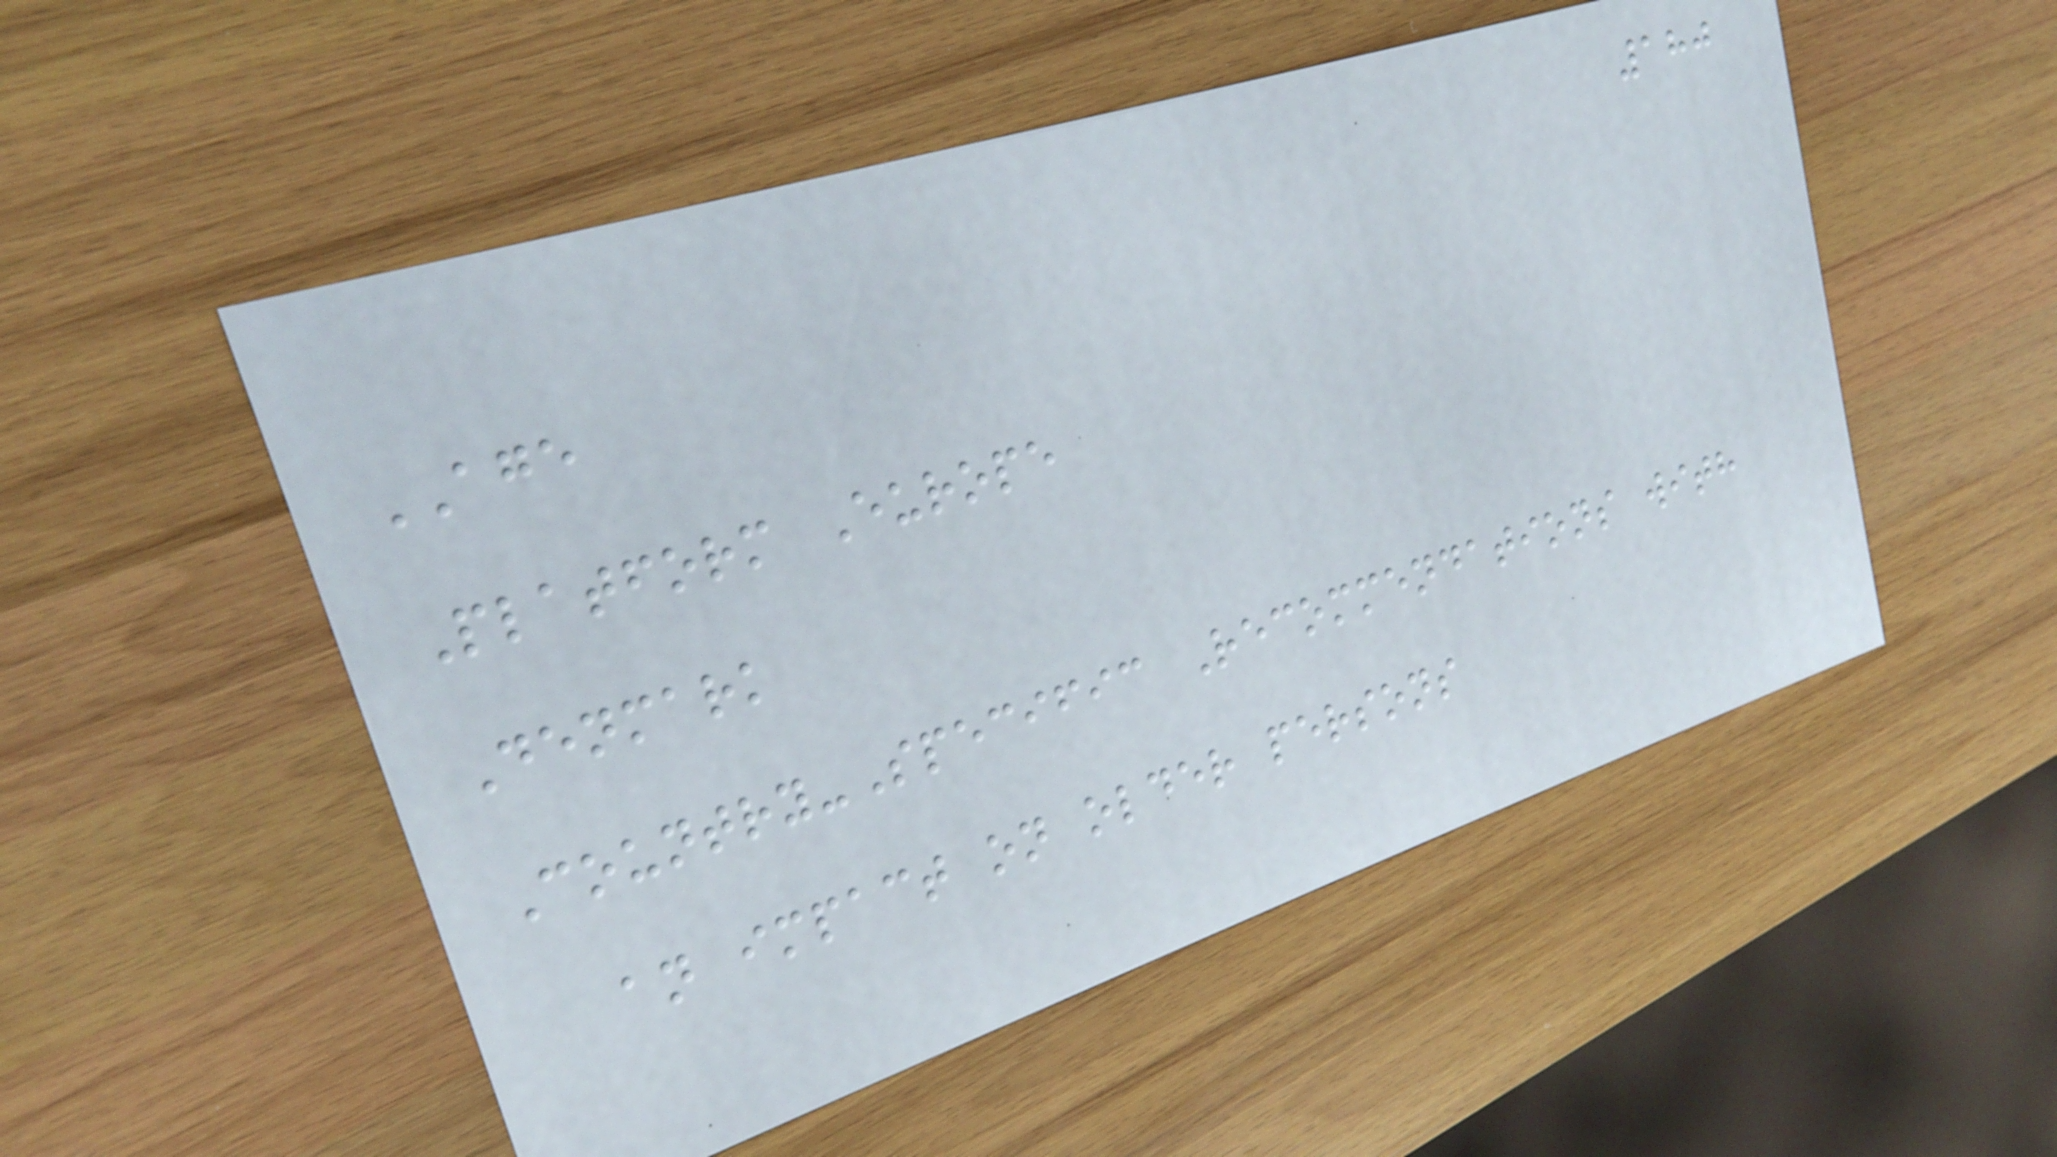180
AGE
Platform Europe
Denmark
Country-Specific Recommendations with
an impact on older persons
